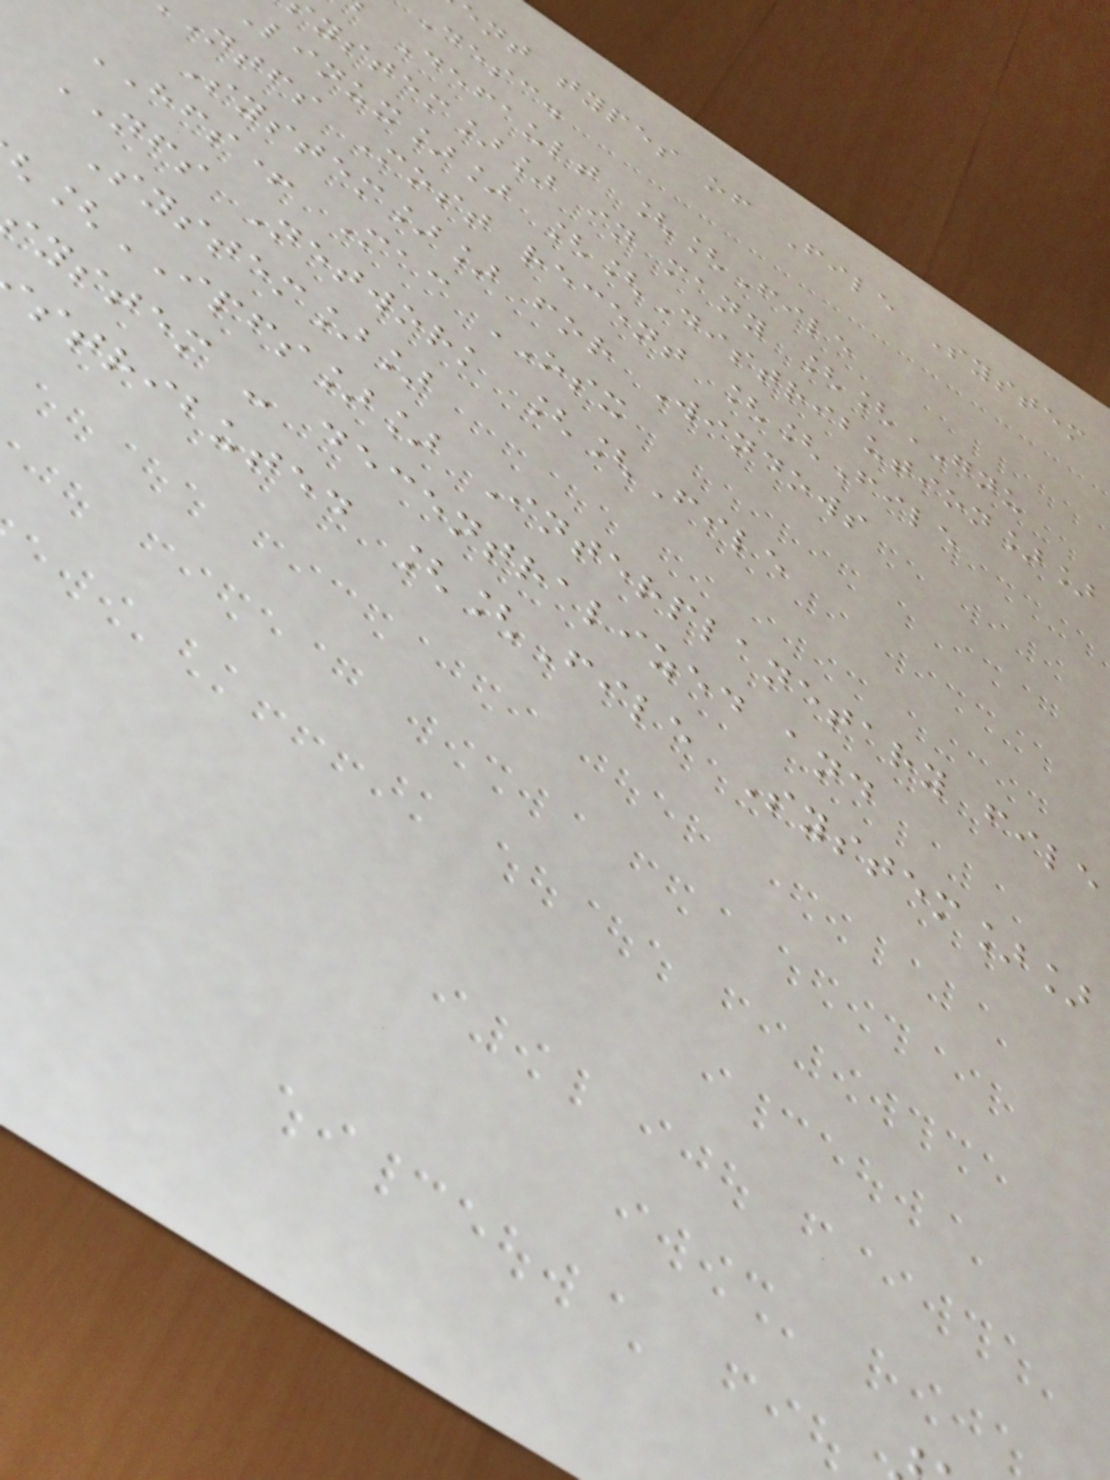ent types of File System
Desc.
Default [[File
ystem]] in many [[GNU
Linux]] [[Distribution]]
ntfs Most recent [[File
System]] for Windows
HFS+ Mac OSX
NFS Network [[File
System]]
[IPFS]] Interplanetary file
ystem - decentralized and
stributed [[File System]]
